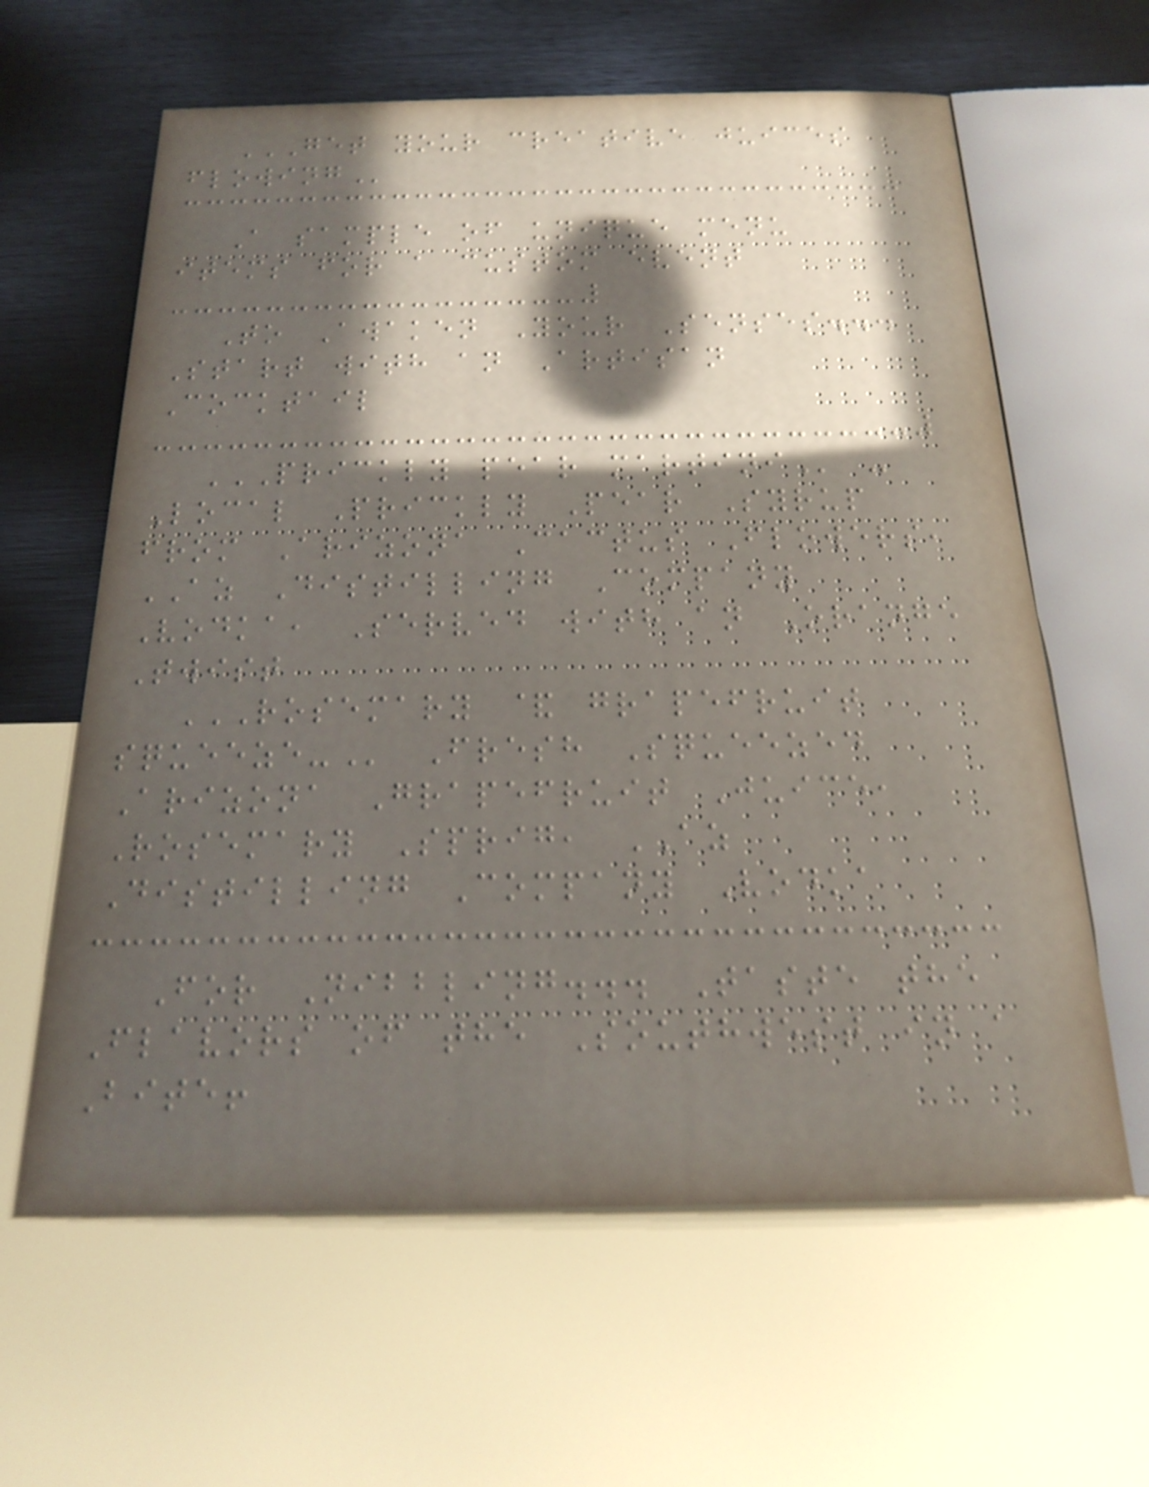GET YOUR CREATIVE JUICES
FLOWING
A sample of unique menu
items for a custom event
To Awaken Your Senses...
Start with an Artisan
Cocktail
PRICKLY PEAR MARTINI -
Local Prickly Pear Syrup
from Arizona Cactus Flowers,
AZ Distilling Company
Vodka, Served with an Orange
Twist
ROSEMARY & GRAPEFRUIT
SQUEEZE- Fresh Squeezed
Arizona Grapefruit Juice,
Rosemary Sprig, AZ
Distilling Company Vodka
For Nibbling... Taste the
Flavors of the Southwest in a
Bite!
